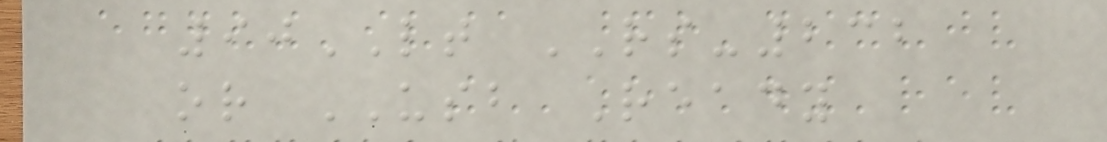90LT RS-232
or USB Ready
